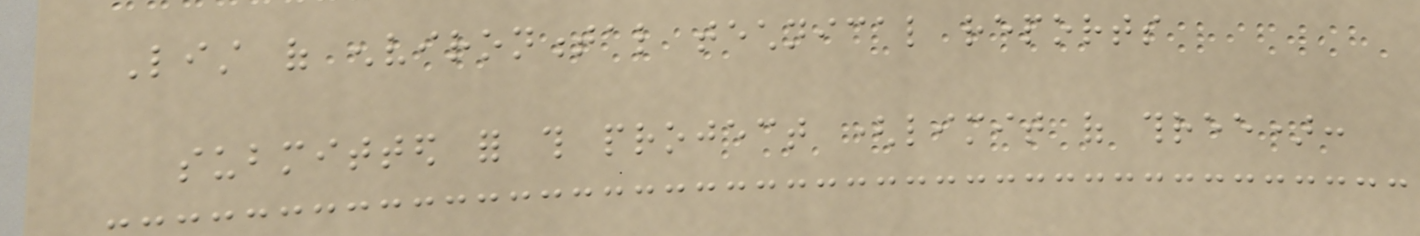List of environmental technical reports
submitted for this project (limit of three):
